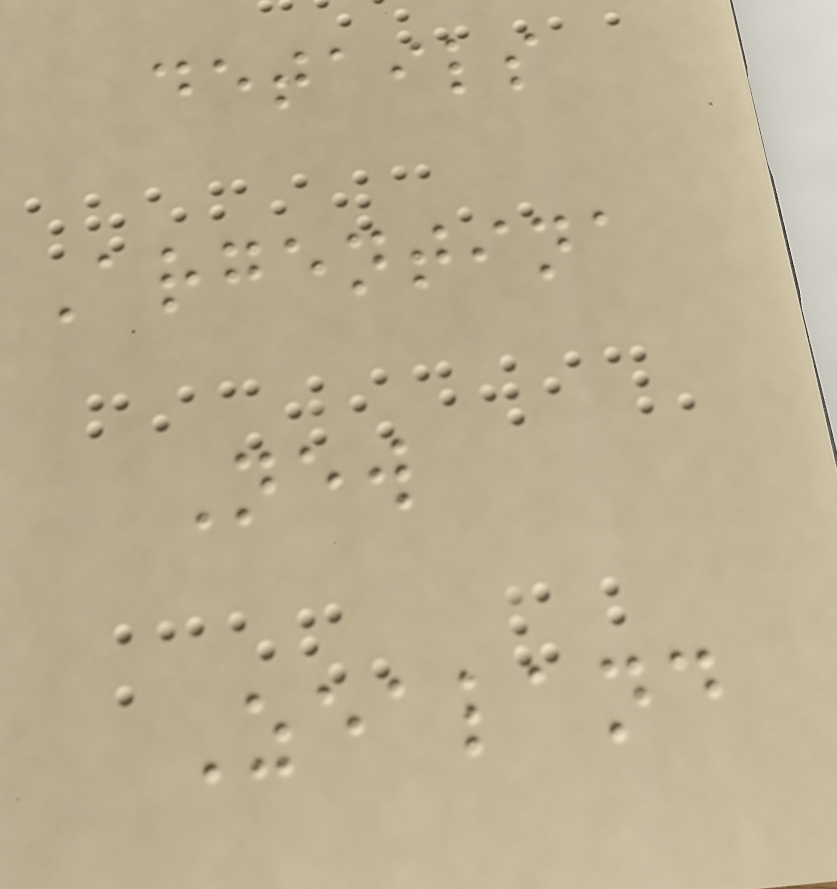details
Argentina
New
Zealand
